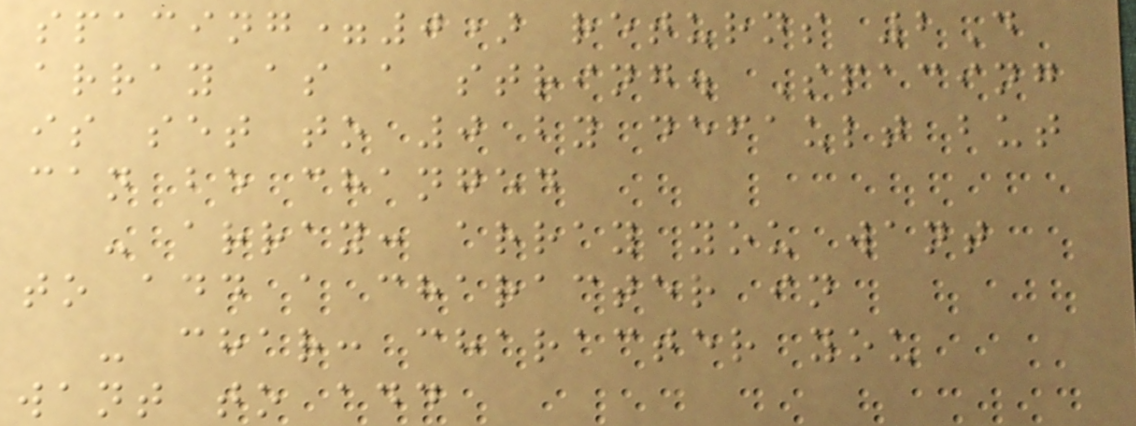spacing=0) returns 2D
array as a string. Spacing
is set to 0 by default but
can be changed
- array: array you want
to add a character in
- char: character you
want to add
